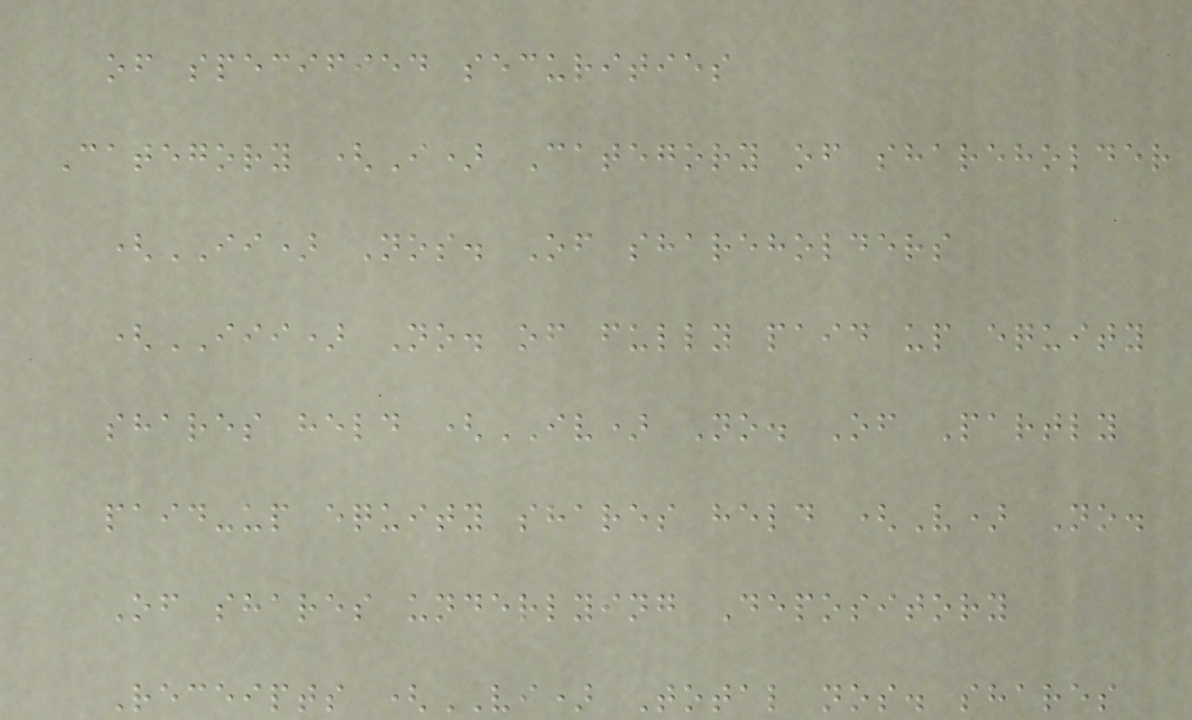of specified securities
Category (I) Category of shareholder
(II) Nos. Of shareholders
(III) No. of fully paid up equity
shares held (IV) No. Of Partly
paid-up equity shares held (V) No.
Of shares underlying Depository
Receipts (VI) Total nos. shares
